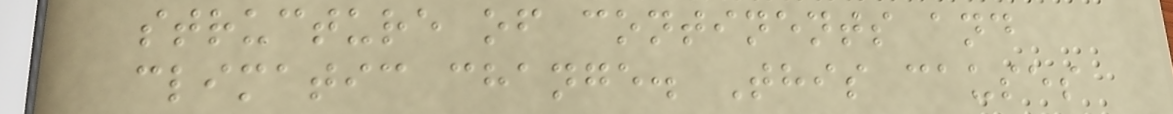structure of continents and
climatic change. This causes
